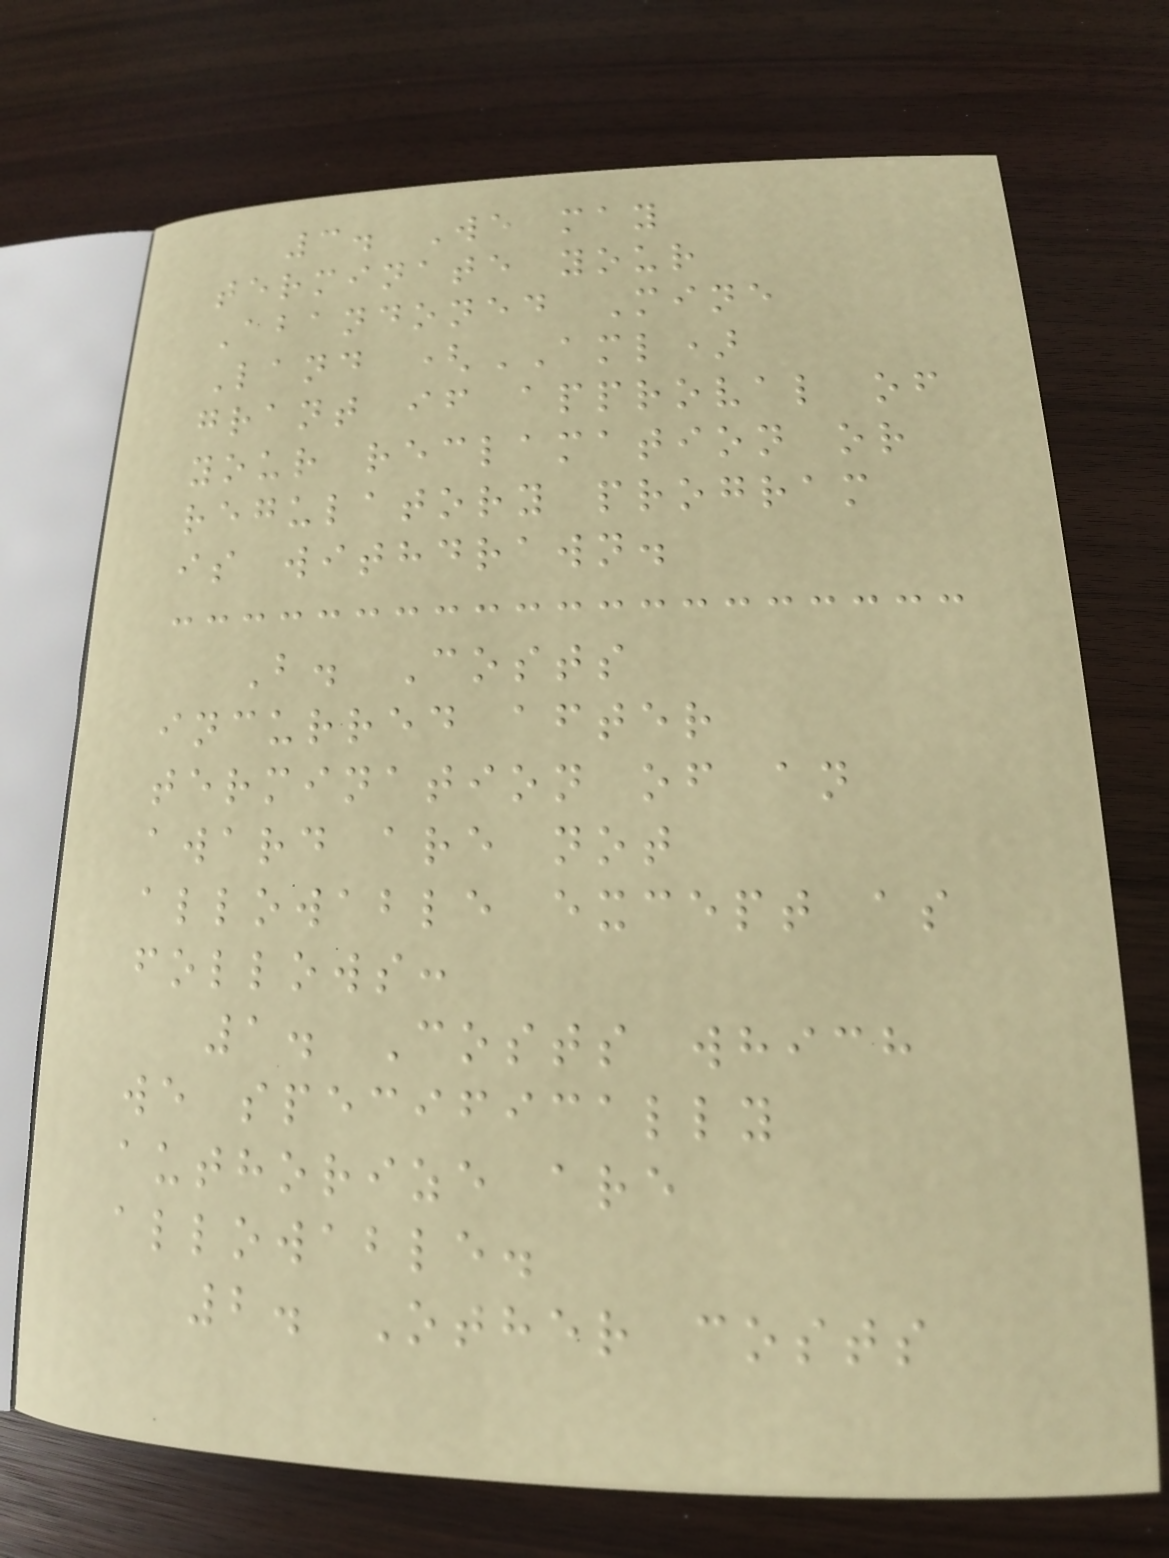3. We may
terminate your
Abandoned Mine
Land (AML)
grant if approval of
your reclamation or
regulatory program
is withdrawn.
B. Costs
incurred after
termination of an
award are not
allowable except as
follows:
1. Costs which
we specifically
authorize are
allowable.
2. Other costs
